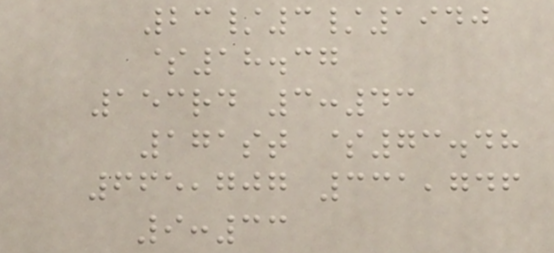23/3/1940
$18.37
153rd 3:43
171st $73.48
665,707 331,746
9:33
